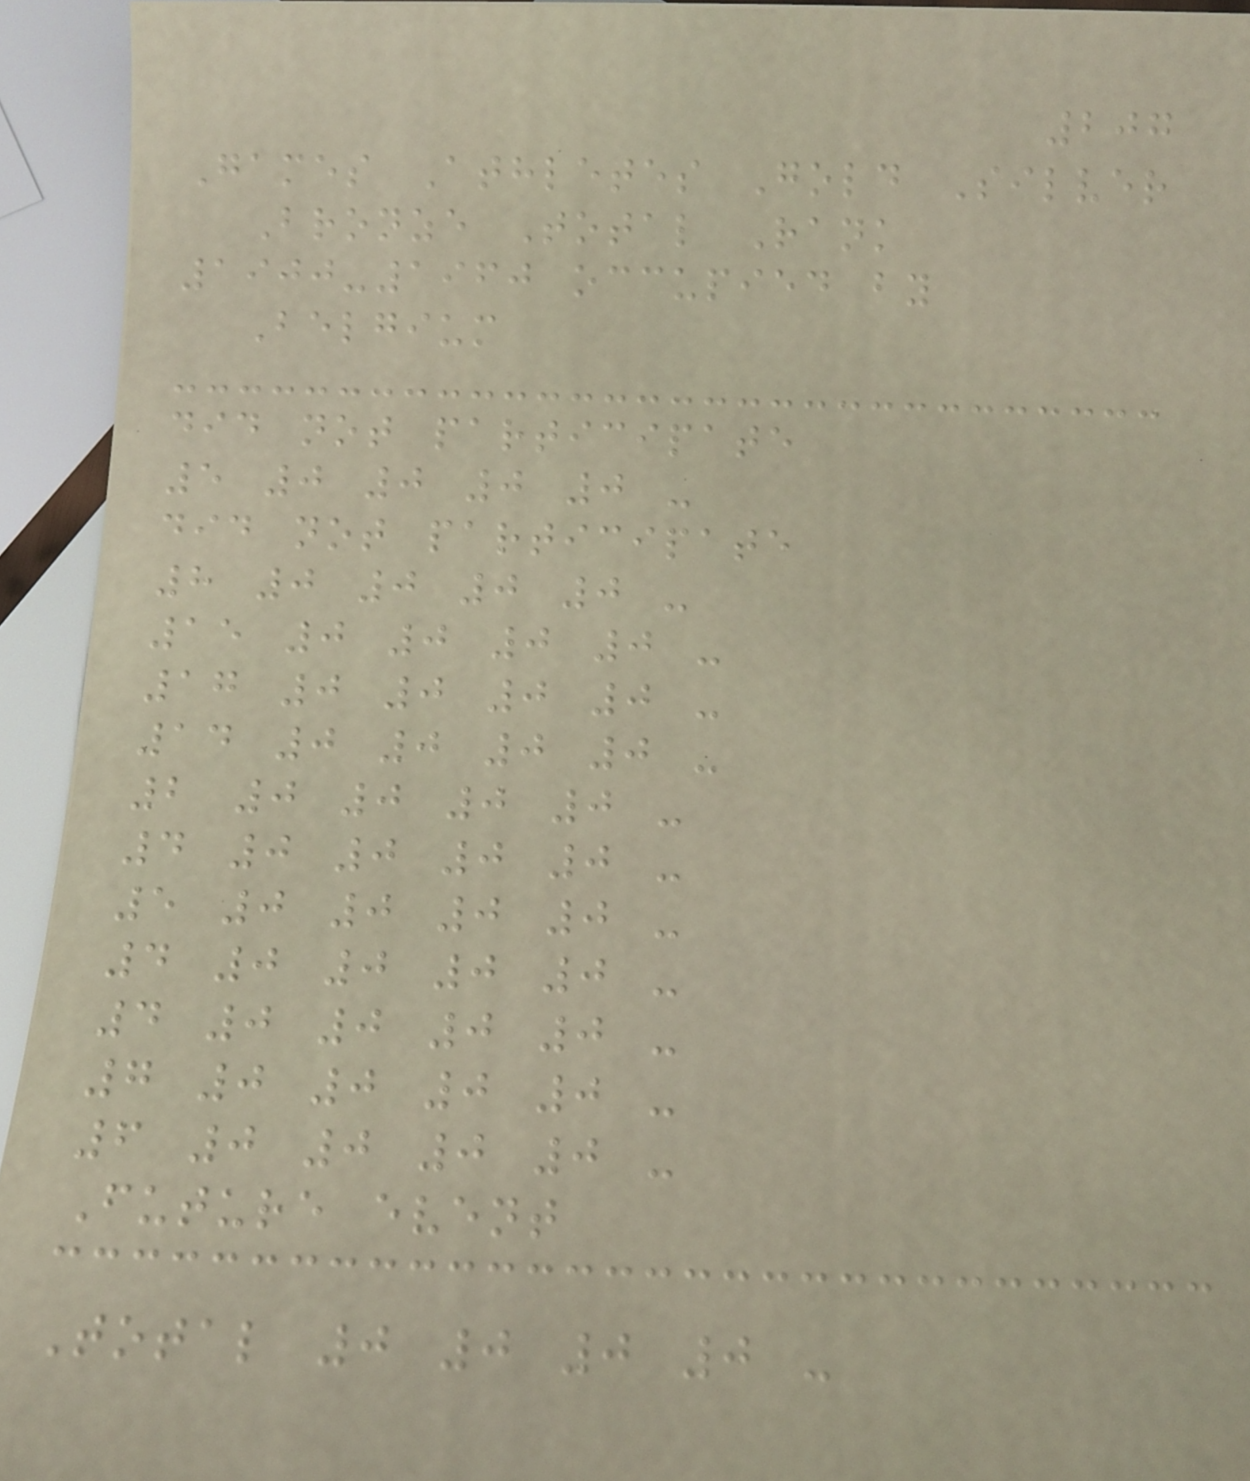207
Games Athletes Gold Silver
Bronze Total Rank
1900-1960 occupied by
Belgium
did not participate
5 0 0 0 0 -
did not participate
8 0 0 0 0 -
15 0 0 0 0 -
17 0 0 0 0 -
14 0 0 0 0 -
2 0 0 0 0 -
4 0 0 0 0 -
5 0 0 0 0 -
4 0 0 0 0 -
4 0 0 0 0 -
7 0 0 0 0 -
6 0 0 0 0 -
Future event
Total 0 0 0 0 -
